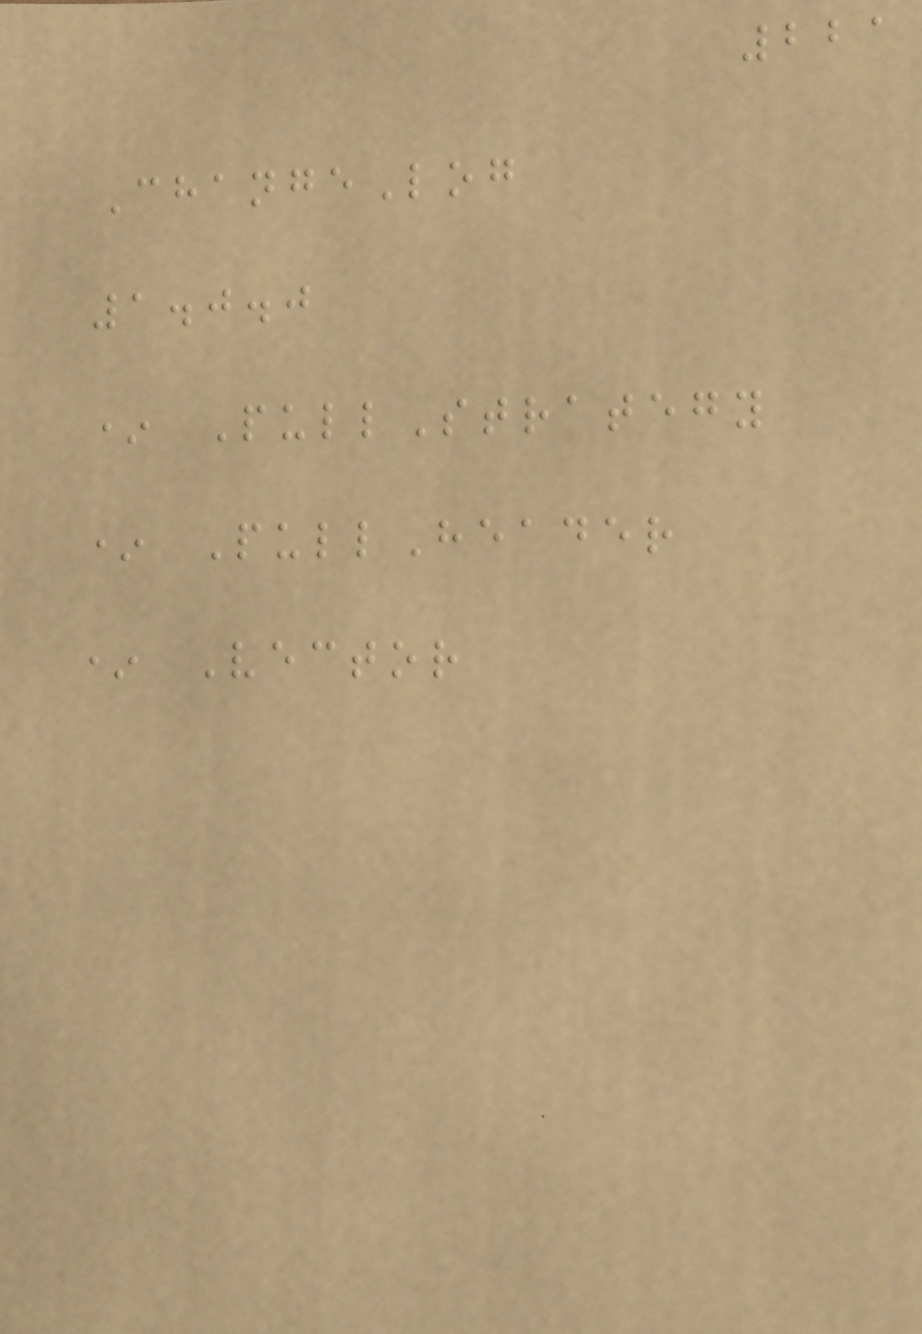221
ChangeLog
1.0.0
* PullStrategy
* PullHeader
* Vector
